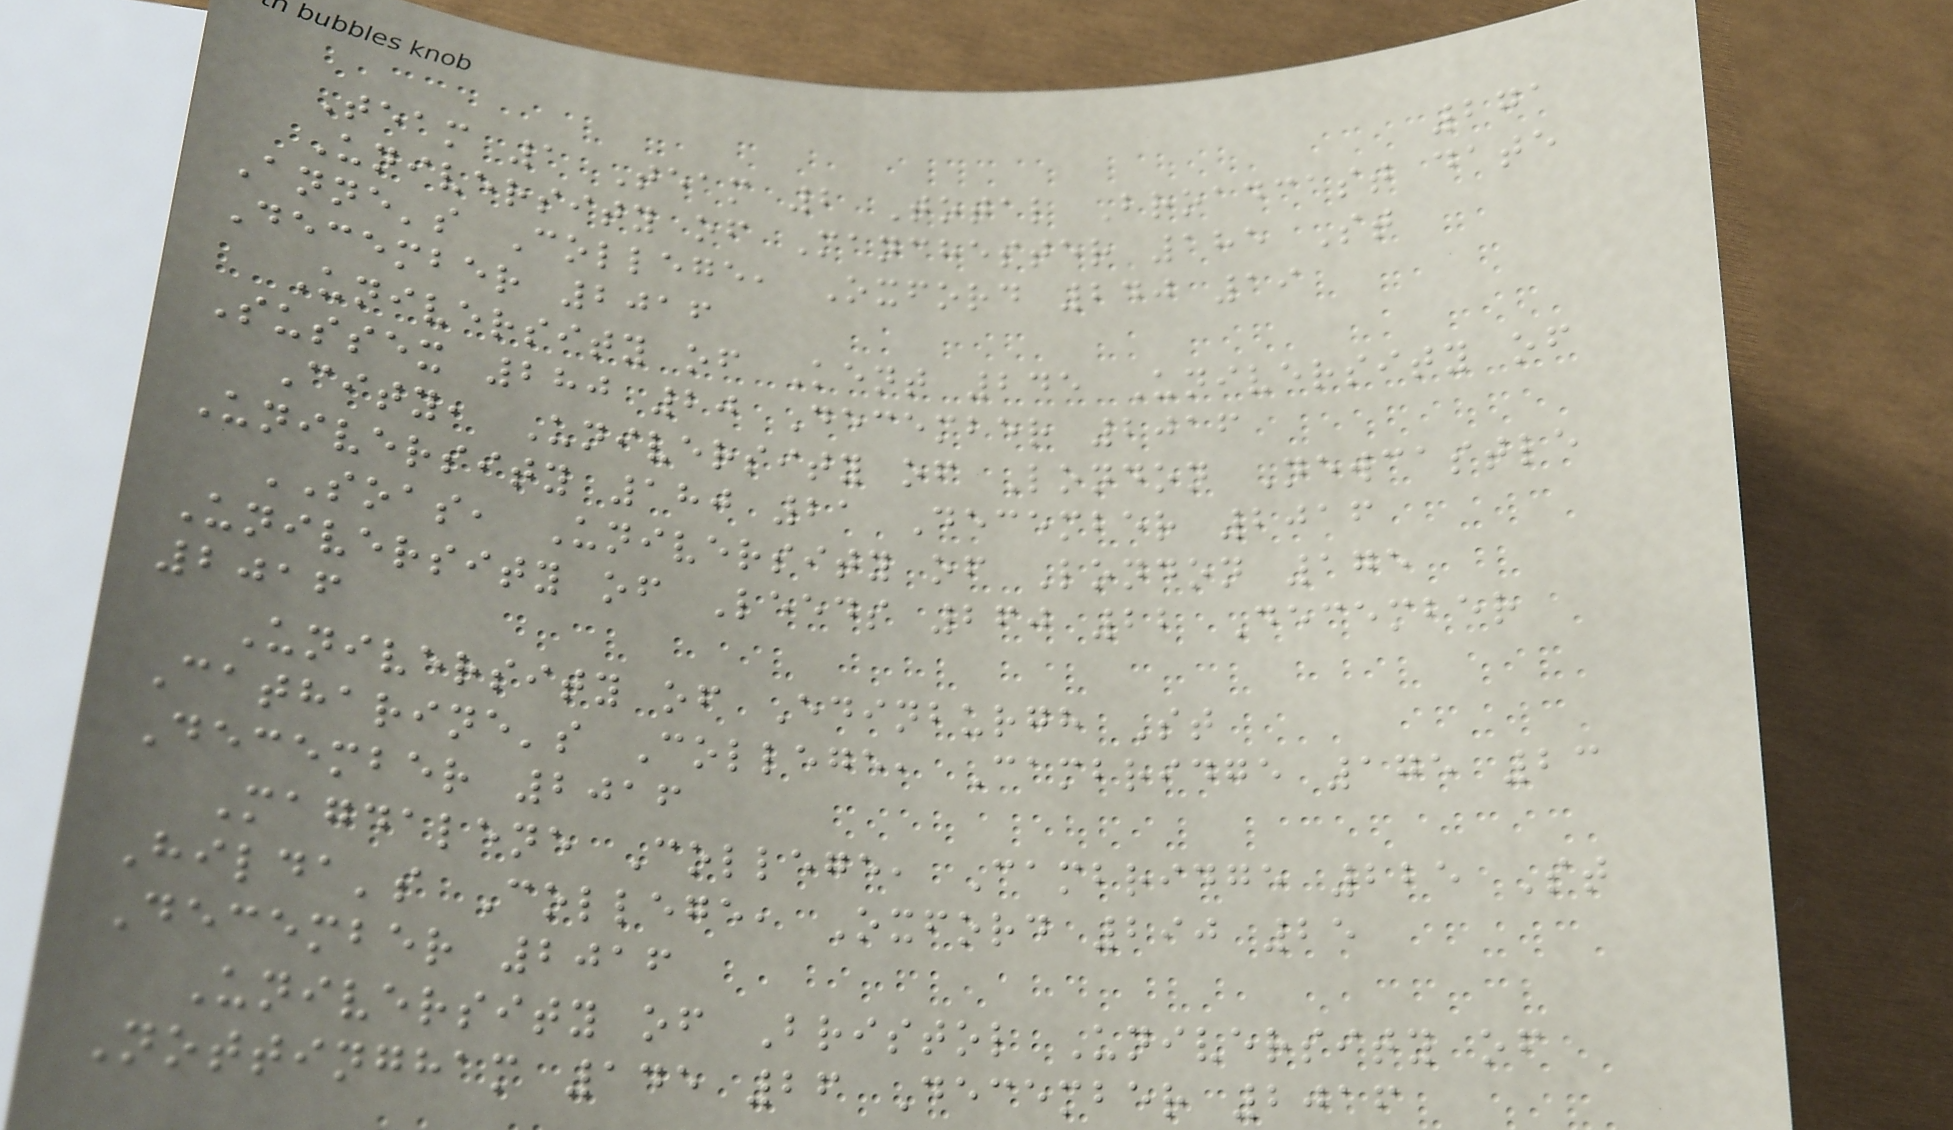271
Team 1 Team 2 Total Broadcast date
University of Manchester 185 St
Anne's College, Oxford 240 19
December 2016
University of Kent 245 University of
Sussex 280 20 December 2016
City, University of London Newcastle
University 180 21 December 2016
SOAS, University of London 175
University of Leeds 260 22 December
2016
University of Edinburgh St
Catharine's College, Cambridge 175 23
December 2016
Magdalene College, Cambridge 225 St
Hilda's College, Oxford 290 25
December 2016
University of Bristol University of
Nottingham 145 26 December 2016
